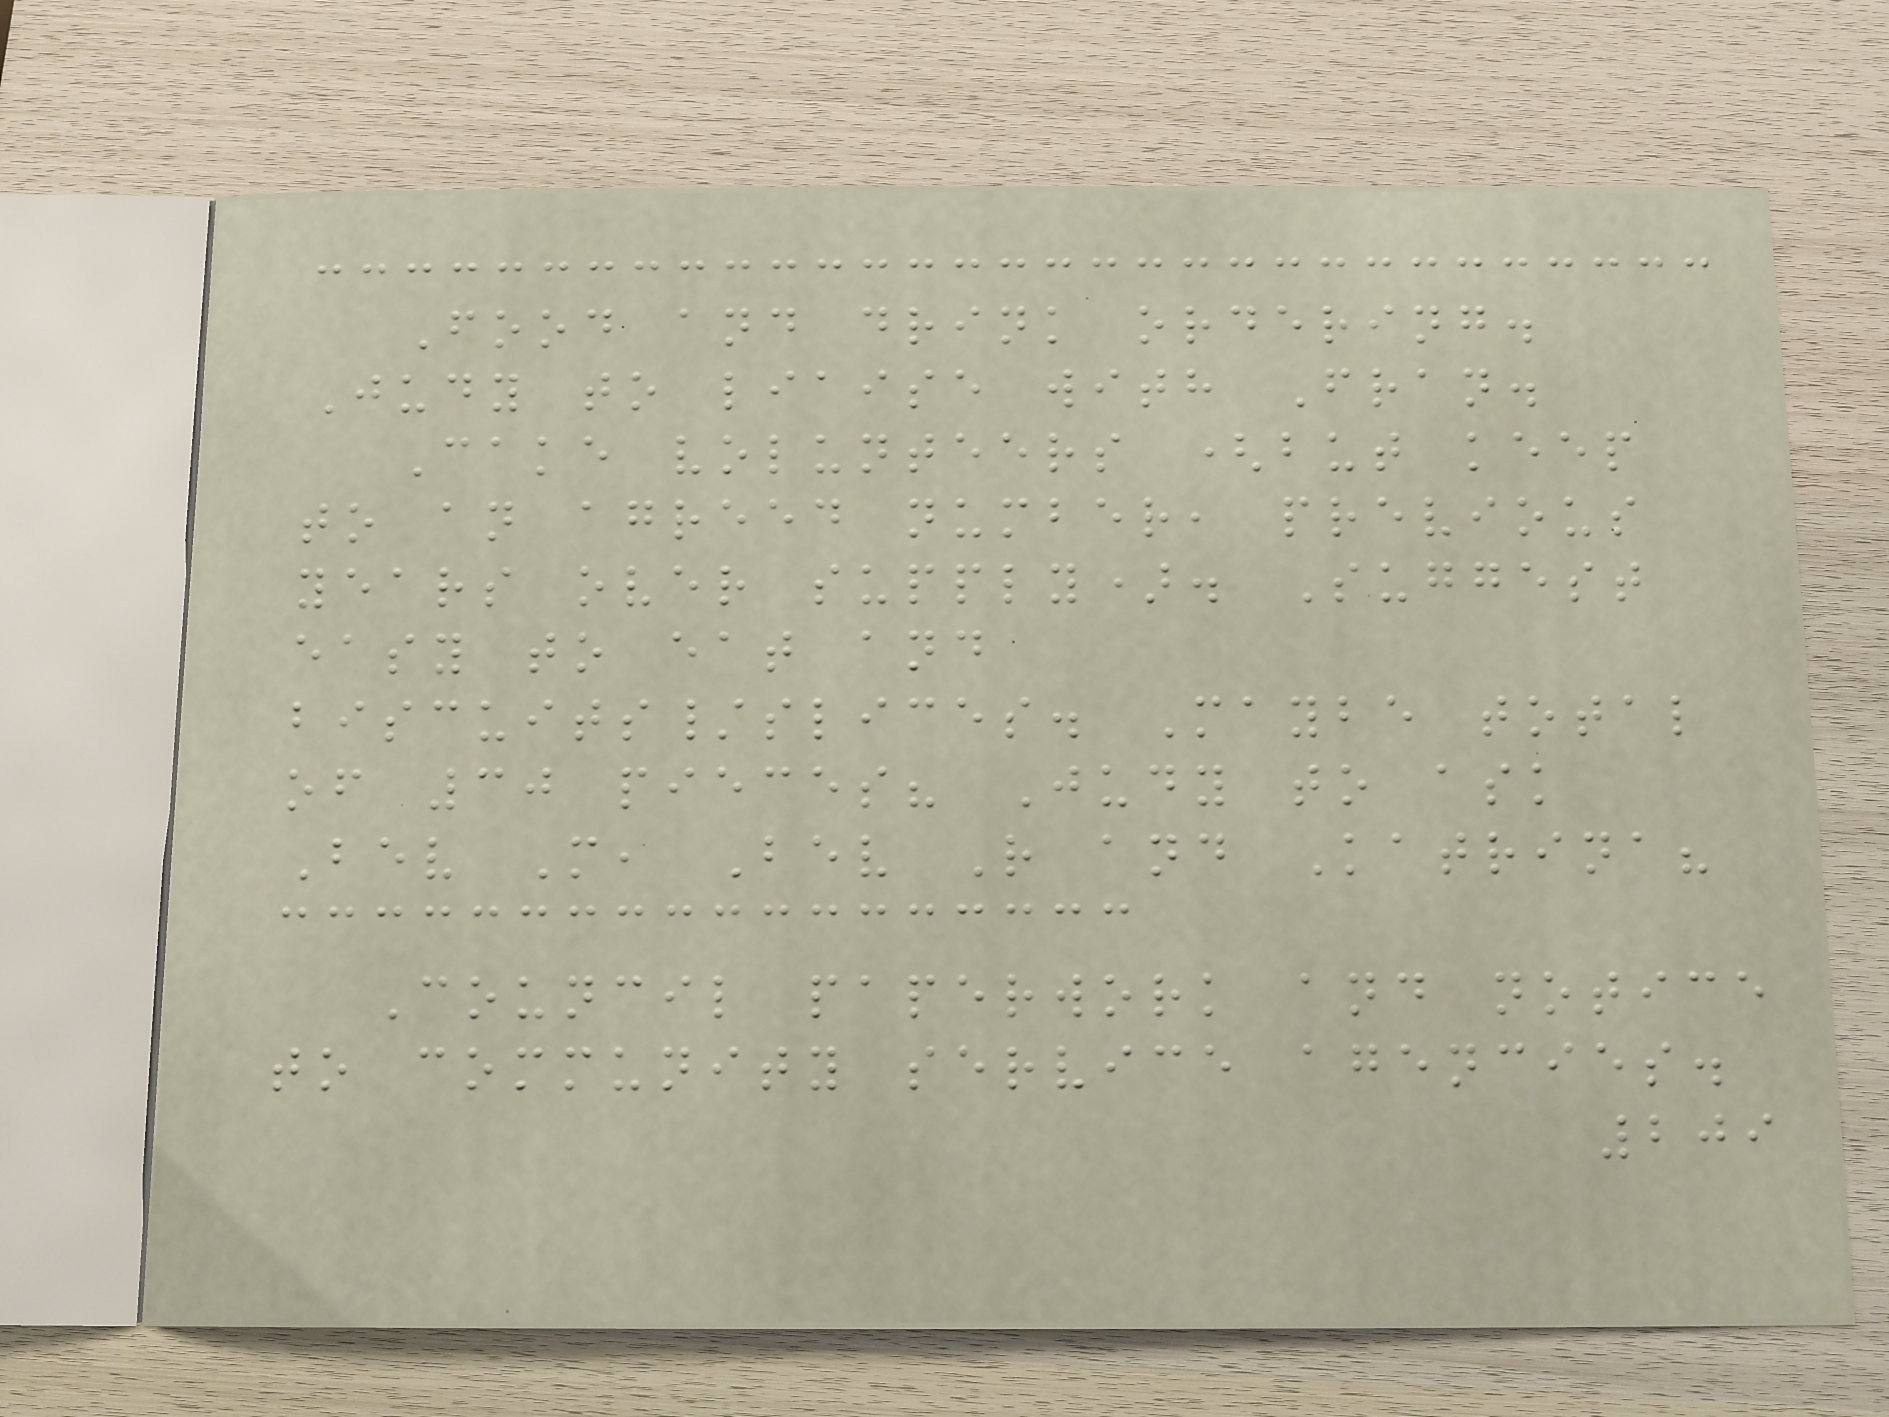Food and drink ordering.
Judy to liaise with Fran.
Cake volunteers (but keep
to an agreed number, previous
years over supply). Suggest
easy to eat and
biscuits/slices. Maybe total
of 30 pieces? Judy to ask
Bev M, Bev R and Katrina?
Council paperwork and notice
to community service agencies.
209
